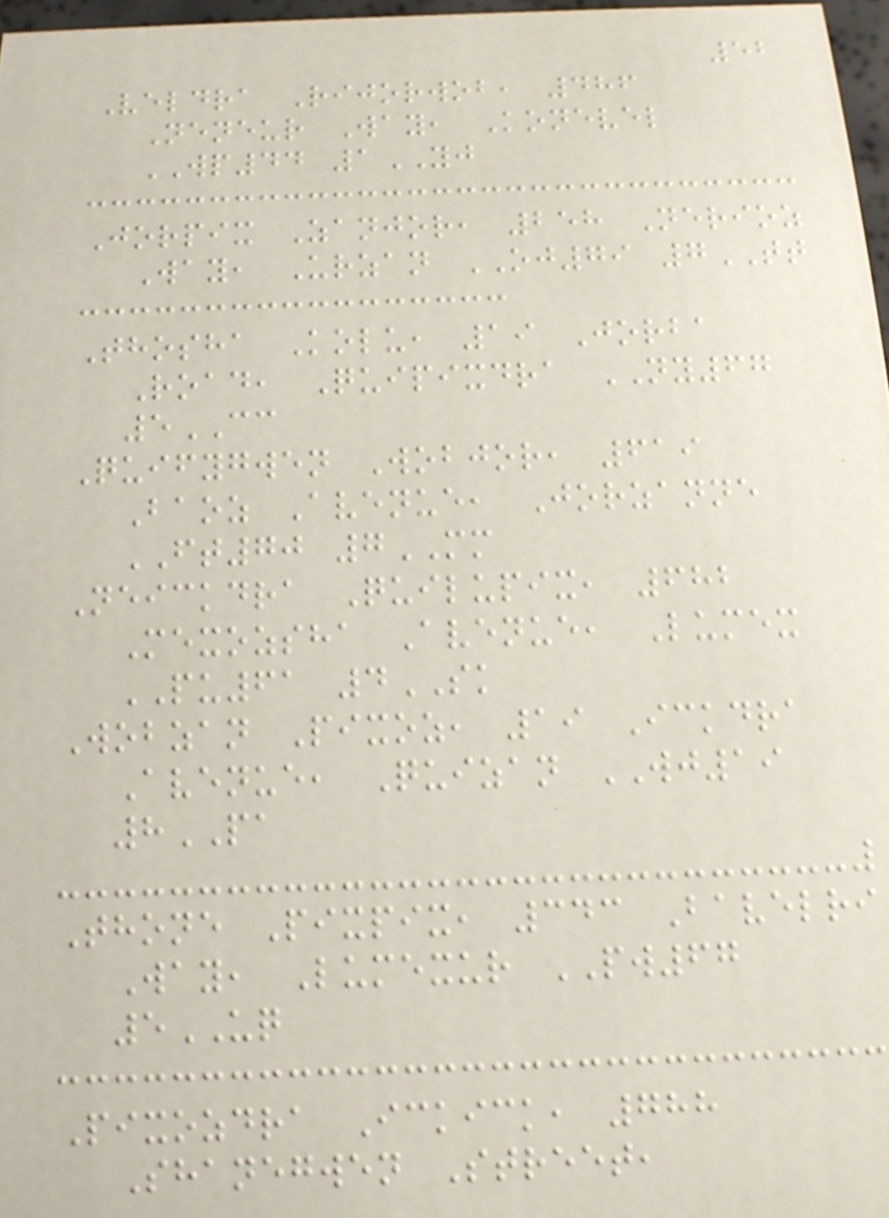52
Veldra Rijorwob, 486
Neneur Way, Konevel
WP44 1YJ
Jorpix Zanjor, 258 Nerioz
Way, Urzan OJ79 7TT
Thosha Kolu, 19 Jorba
Road, Quipixdra NY67
5CC
Quifygwen Wobjor, 619
Baoz Avenue, Jorzanne
FT70 7MM
Neickdra Quilupix, 682
Mexozsha Avenue, Lumex
PU61 4SK
Wobzan Pixoz, 19 Ickdra
Avenue, Quizan WJ19
8PA
Thone Pixpix, 343 Bavelri
Way, Lumexur PW67
5UQ
Pixozdra Ickick, 788
Shanegwen Street,
